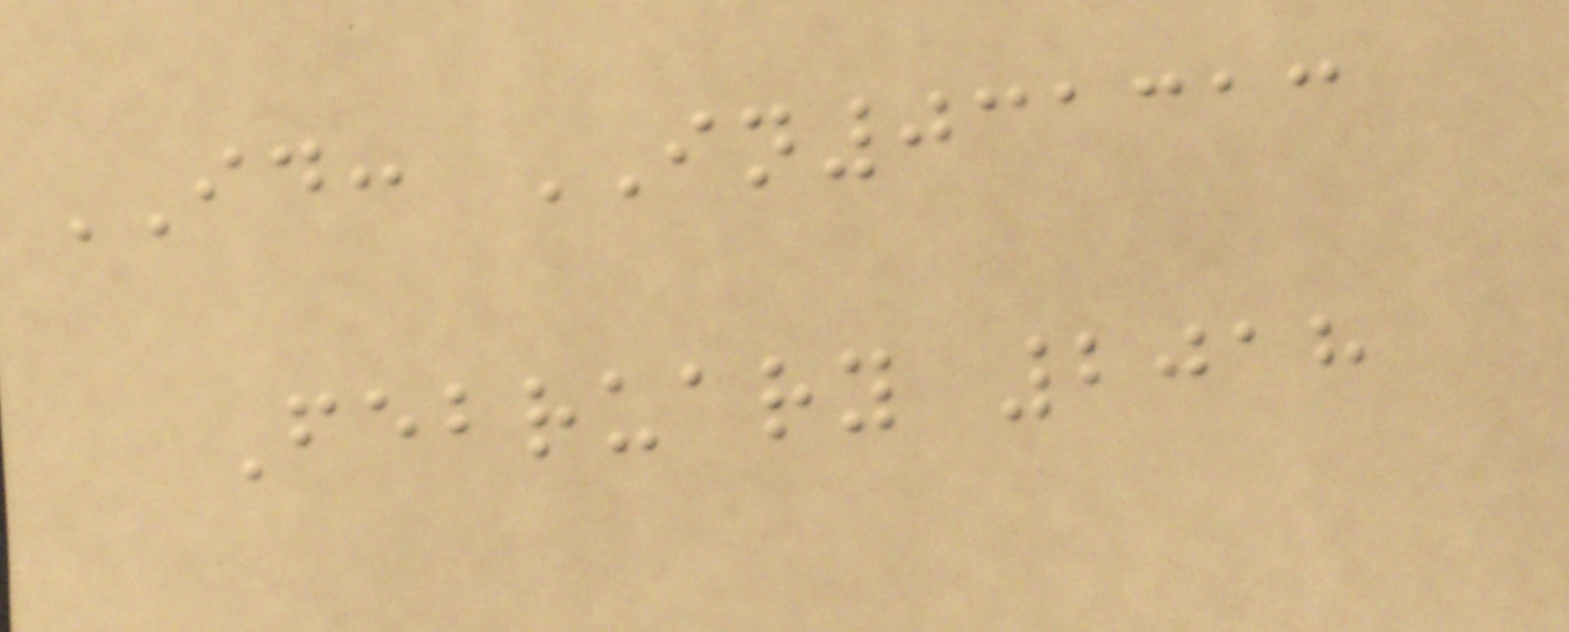ID: IN031313
February 2018
